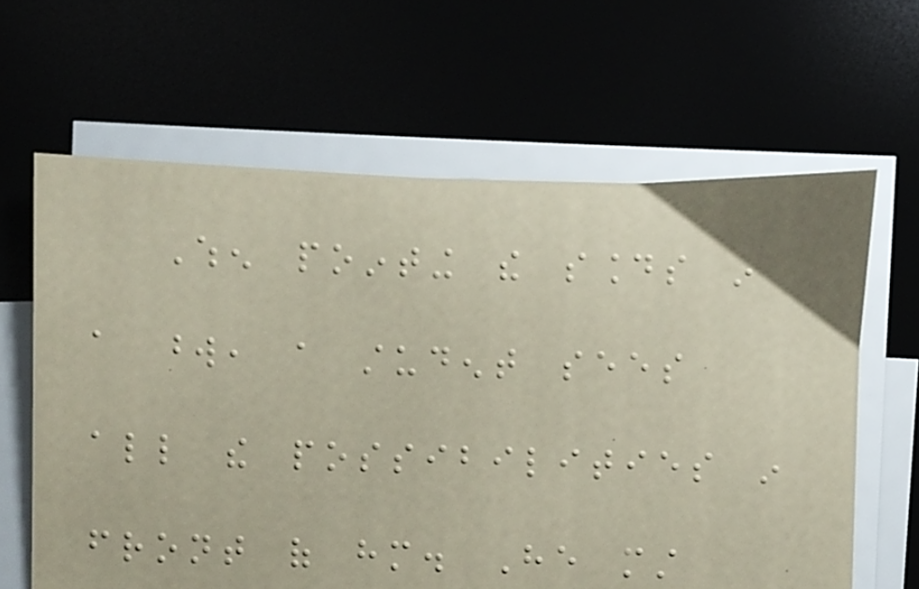When pointing the sounds in
a word, a student sees
all the possibilities in
front of him. He must
